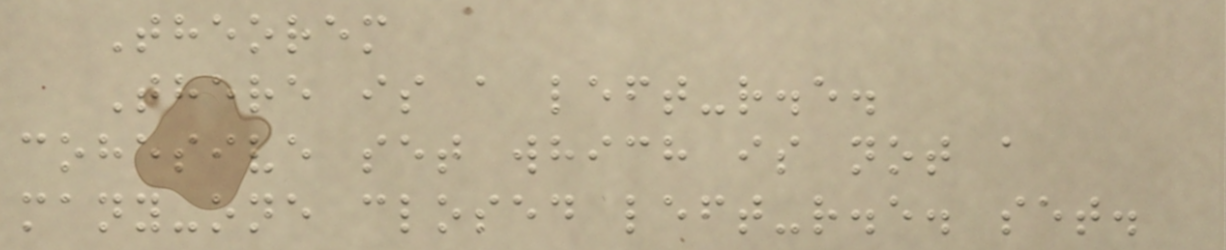Theorem
There is a left-r.e.
cohesive set which is not a
many-one closed left-r.e. set.
